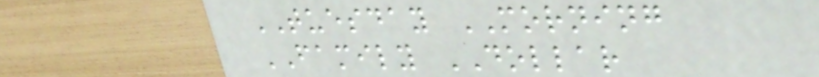TUESDAY MORNING
FAMILY DOLLAR
